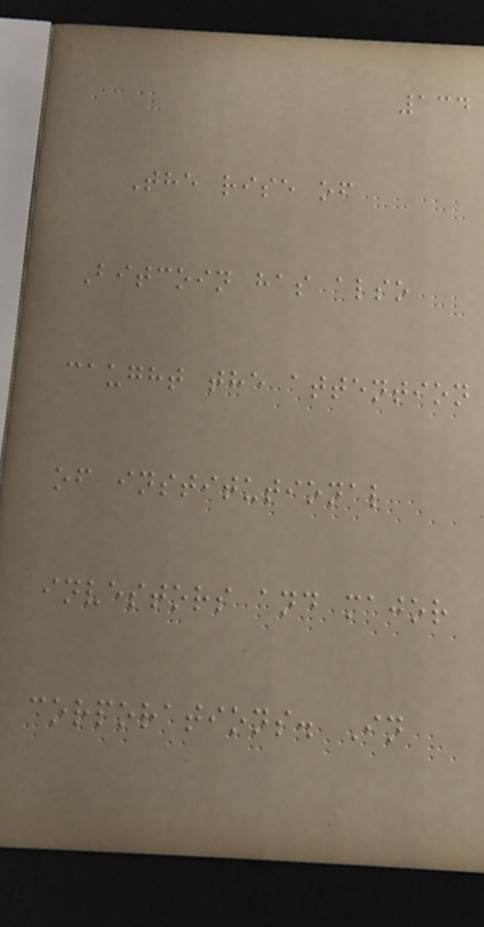134
The rise of
Bitcoin has also
caught the attention
of institutional
investors and major
corporations. In
